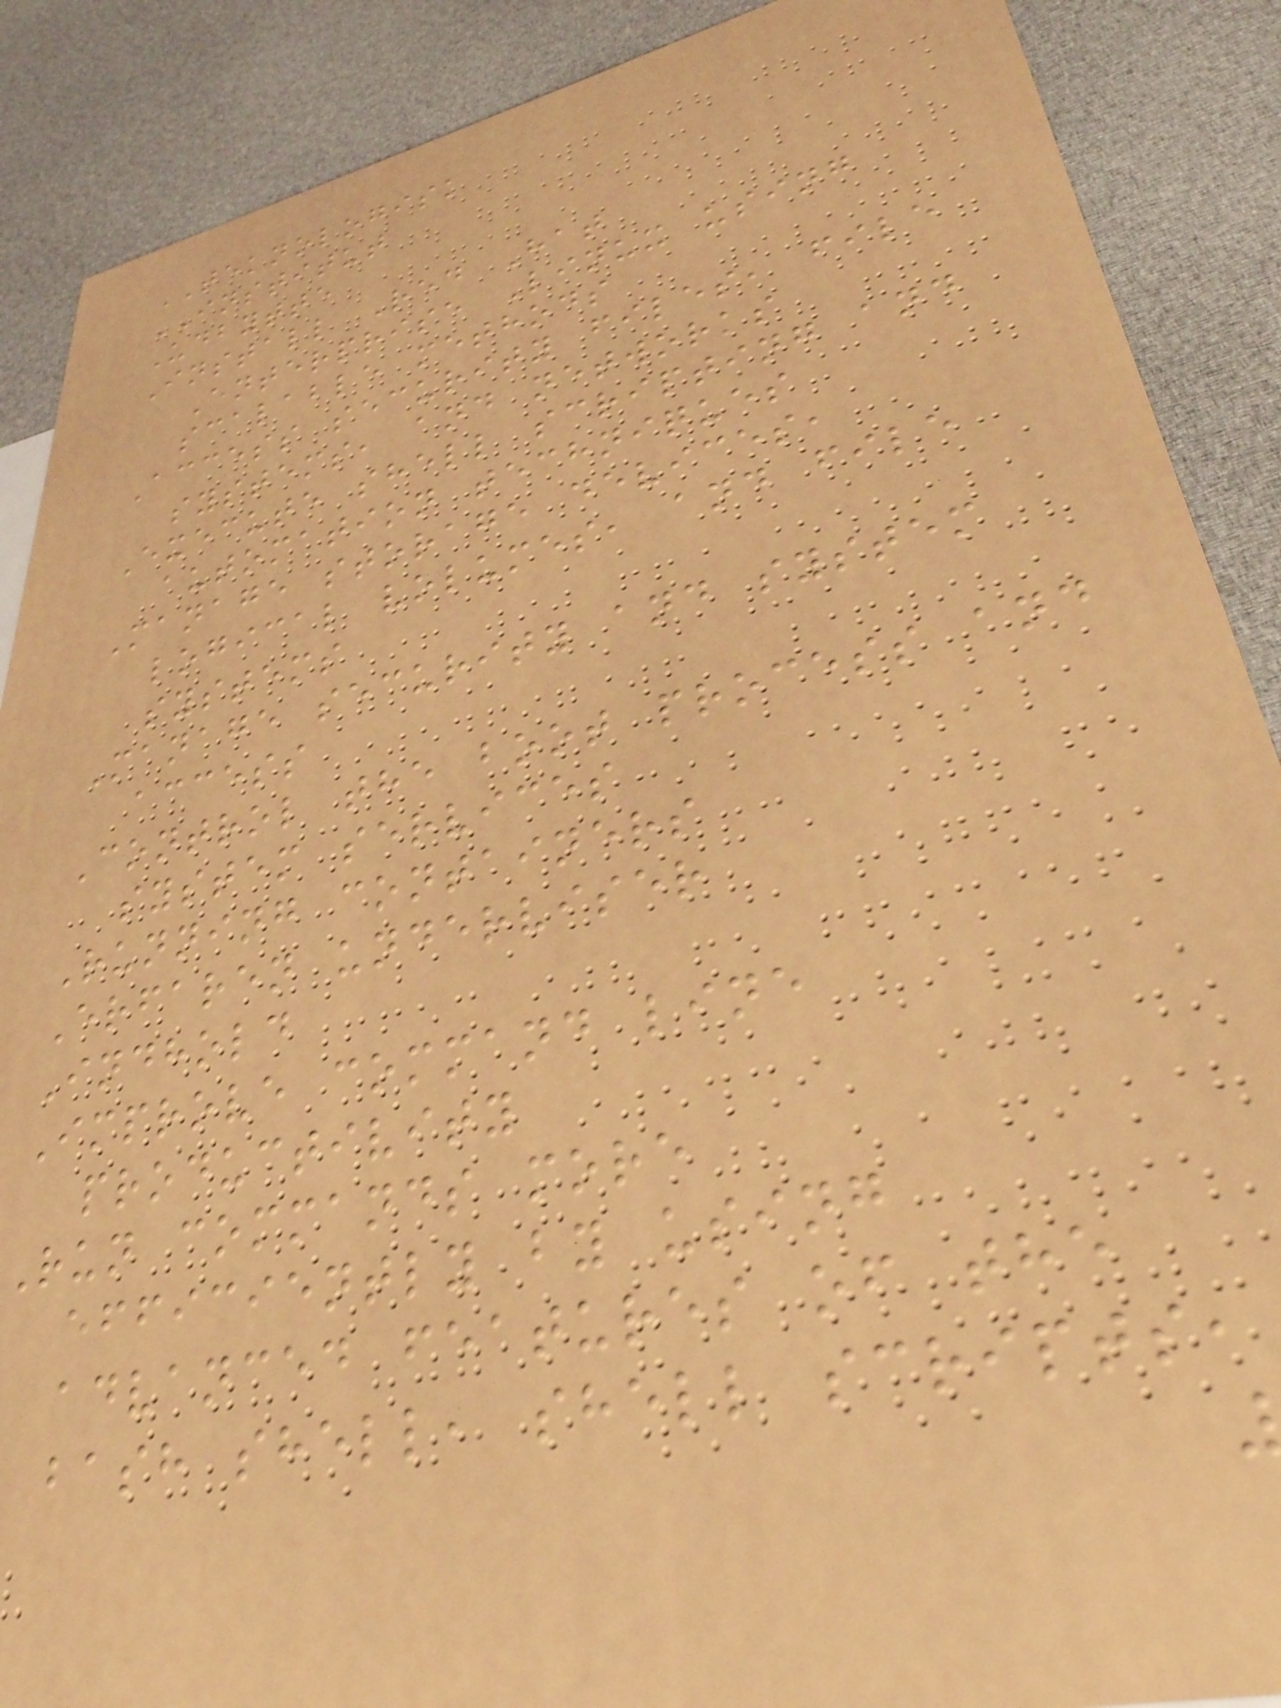TEKNOLOGISK
INSTITUT
Udbytte
Install Red Hat
Enterprise Linux using
scalable methods
Access security files, file
systems, and networks
Execute shell scripting and
automation techniques
Manage storage devices,
logical volumes, and file
systems
Manage security and system
access
Control the boot process and
system services
Running containers
Erfaren underviser
Indhold
Improve command line
productivity
Run commands more
efficiently by using
advanced features of the
bash shell, shell scripts,
